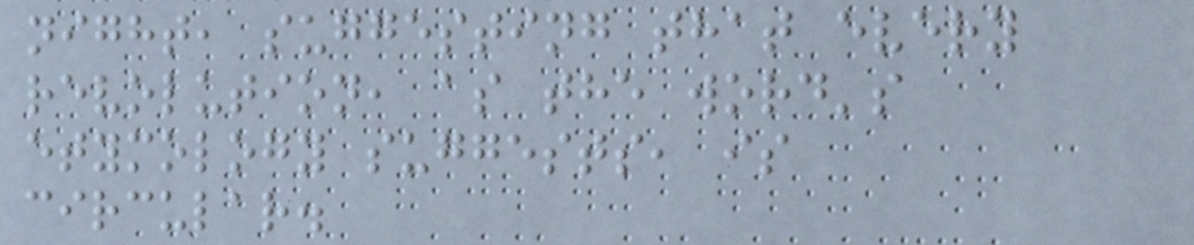night, suggesting that every
revolution, as the word's
etymology suggests, is
circular.
